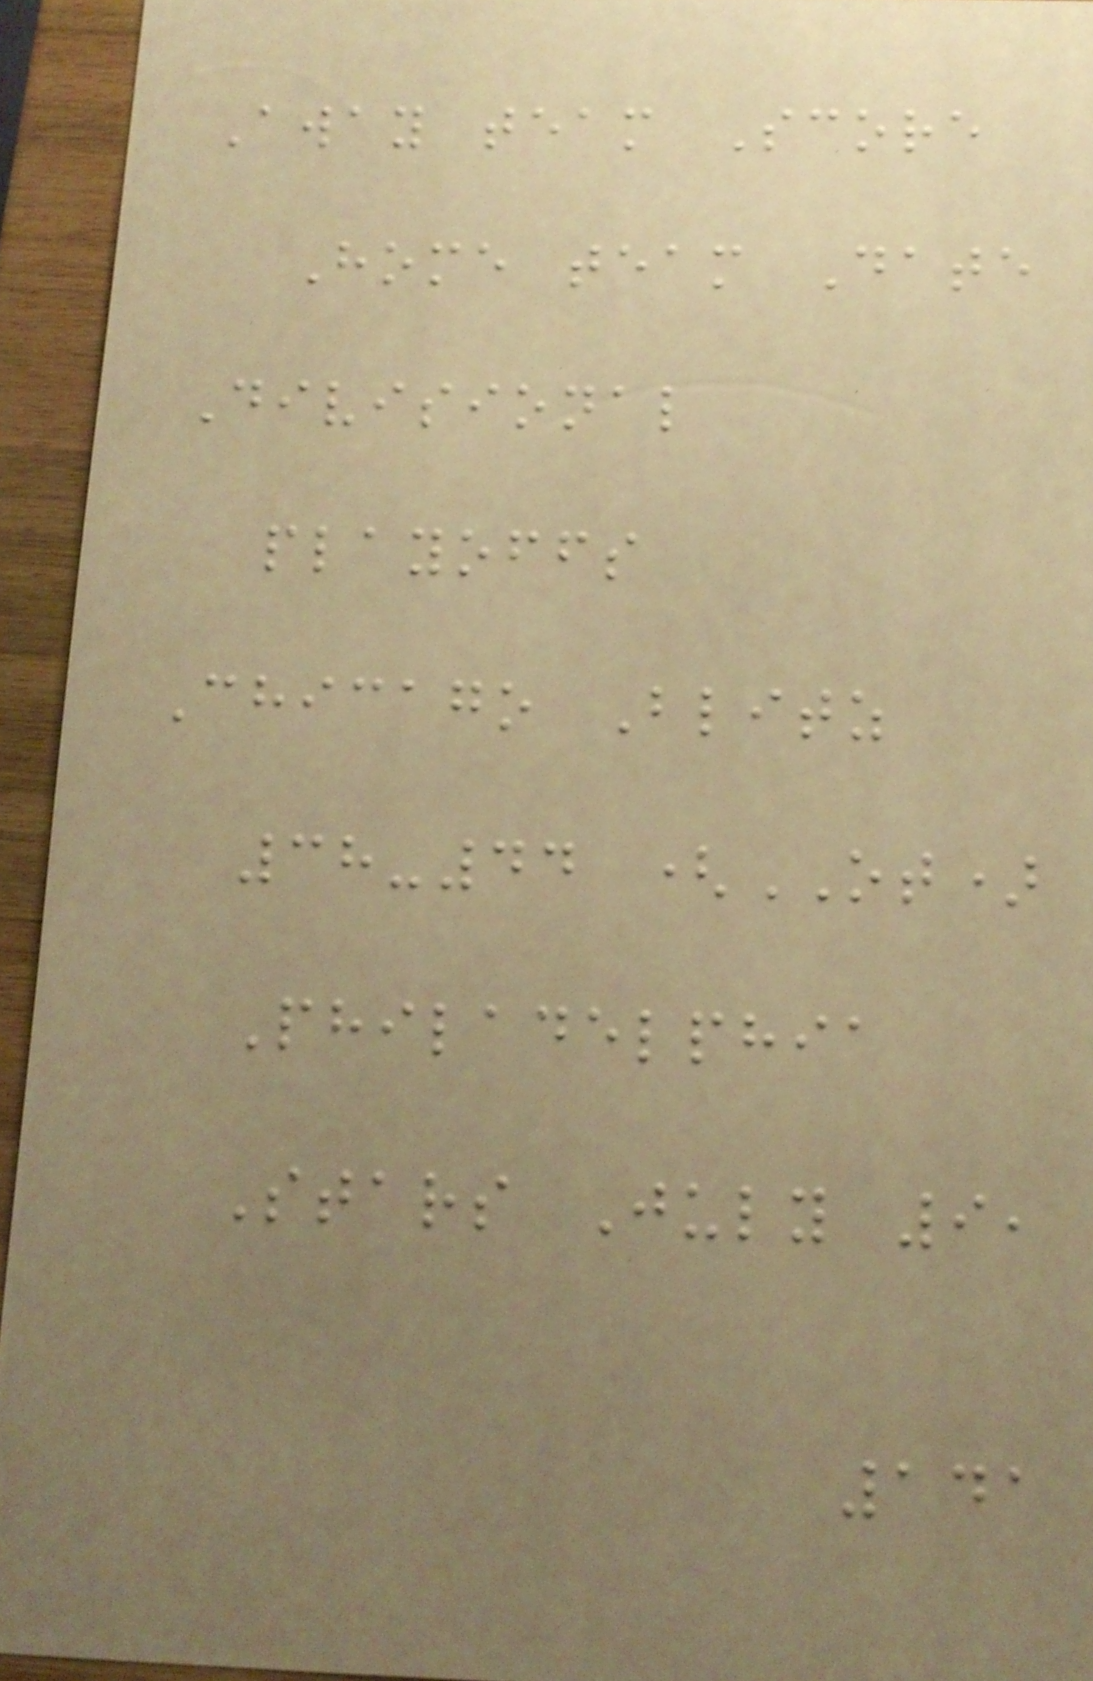Away team Score
Home team Date
Divisional
playoffs
Chicago Blitz
38-44 (OT)
Philadelphia
Stars July 9,
141
